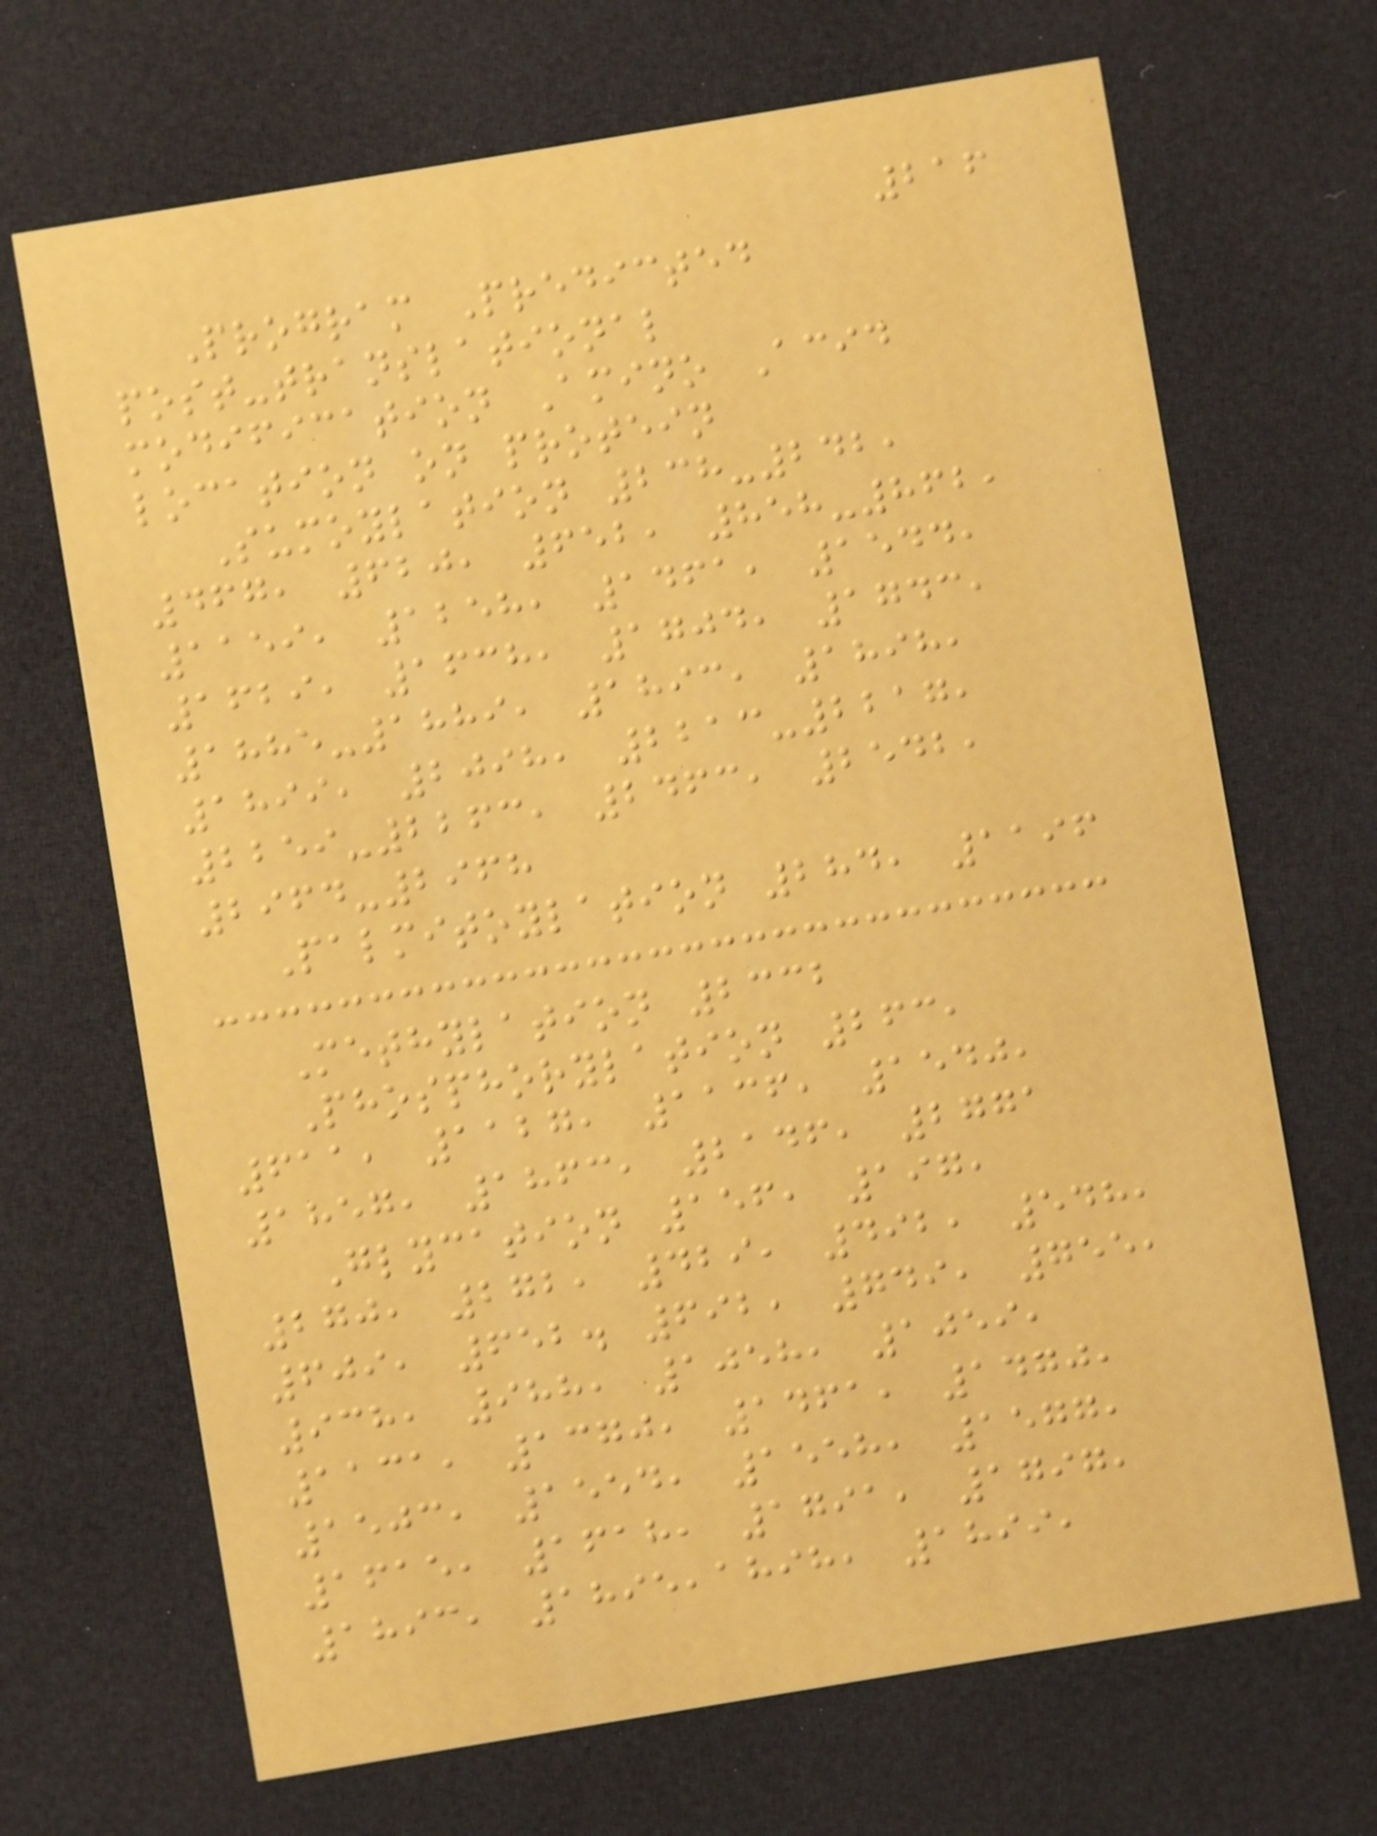216
Program Predicted
post-translational
modification Amino Acid
location on protein
Sumoylation 238-242,
467, 620, 652, 858-862,
1159, 1258, 1461, 1544,
1629, 1638, 1704, 1743,
1885-1889, 1893, 1898,
1899, 2098, 2213-2217,
2259-2263, 2463, 2542,
2964-2968
Palmitoylation 284, 1196
Methylation 2332
Phosphorylation 263,
611, 1127, 1136, 1540,
1857, 1863, 2146, 2771
Glycation 156, 197,
270, 272, 429, 492, 548,
609, 652. 692, 749, 755,
938, 988, 1058, 1059,
1131, 1370, 1461, 1470,
1503, 1554, 1558, 1577,
1615, 1618, 1791, 1797,
1893, 1895,1898, 1899,
